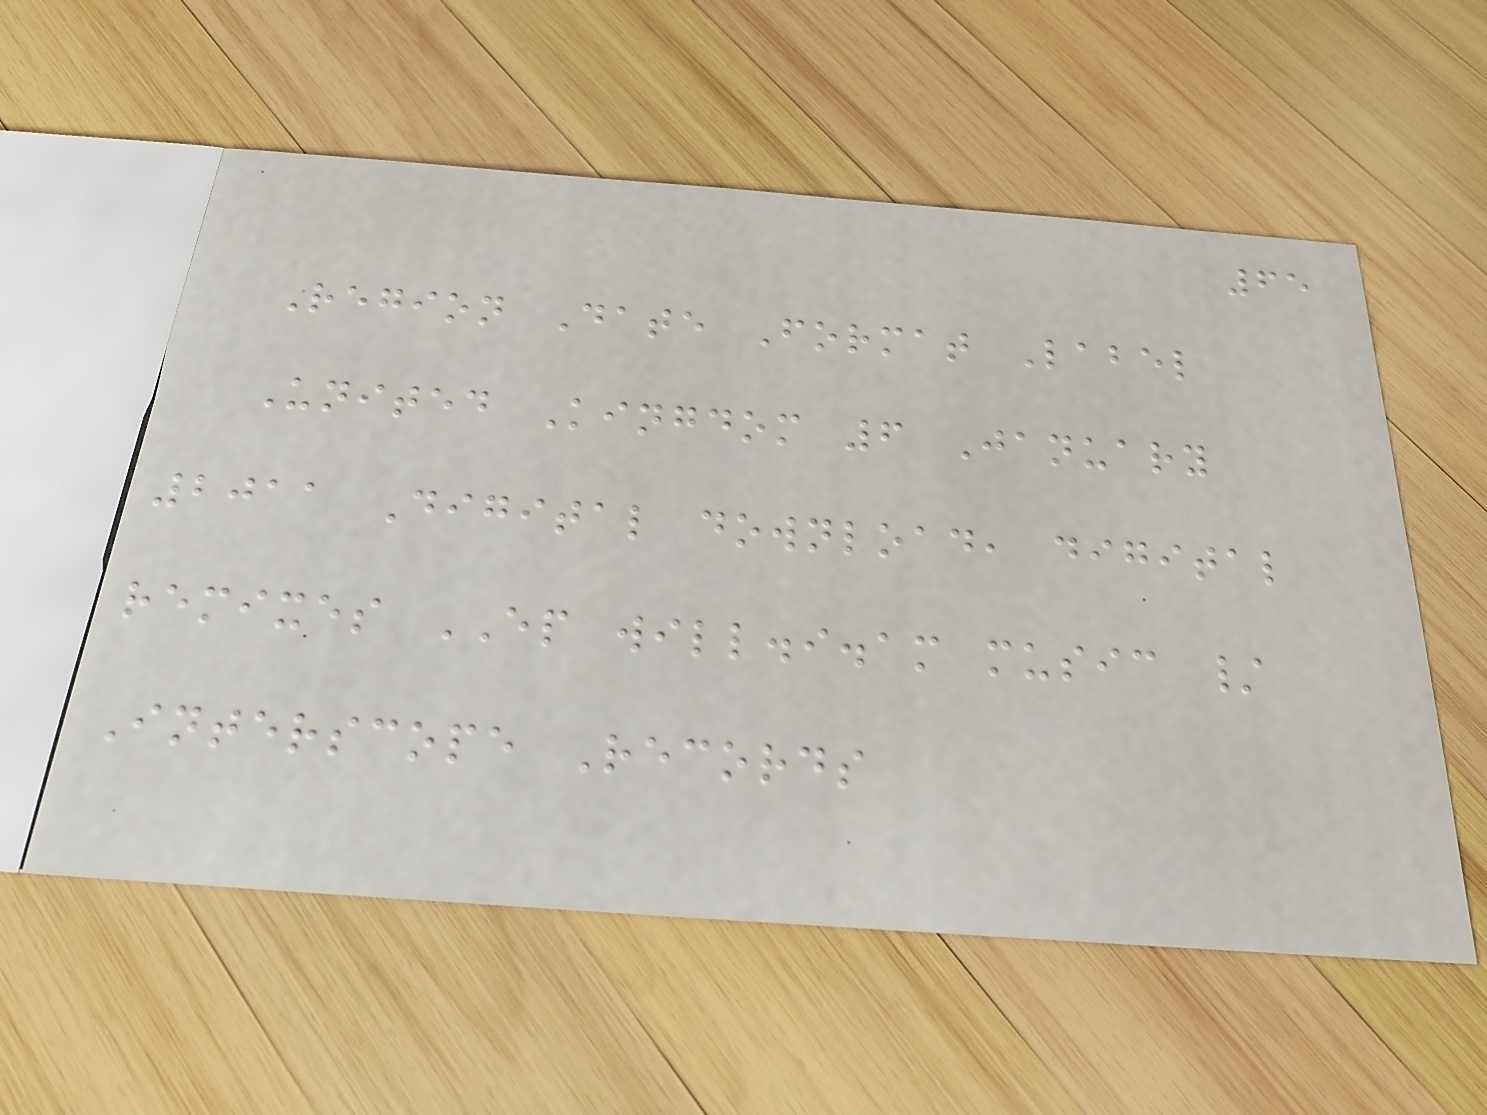65
Region Date Format Label
United Kingdom 6 January
2011 Digital download, digital
remixes EP will.i.am music /
Interscope Records
